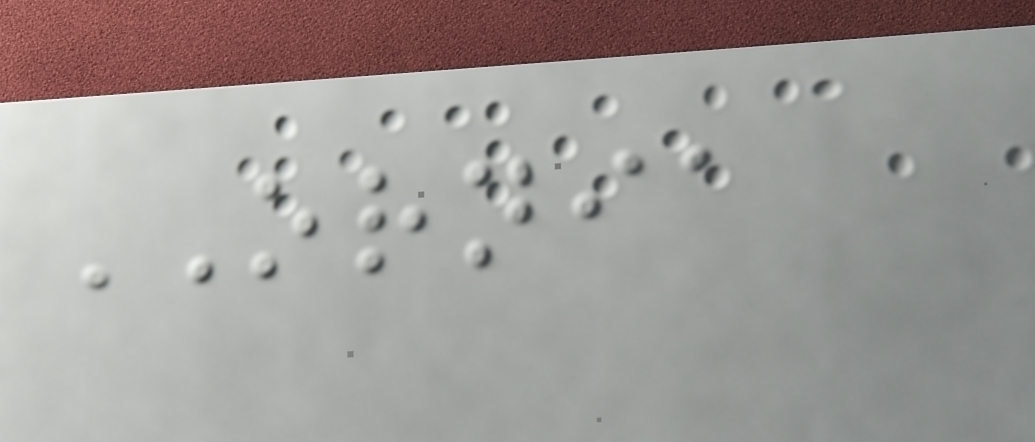ORNIA
